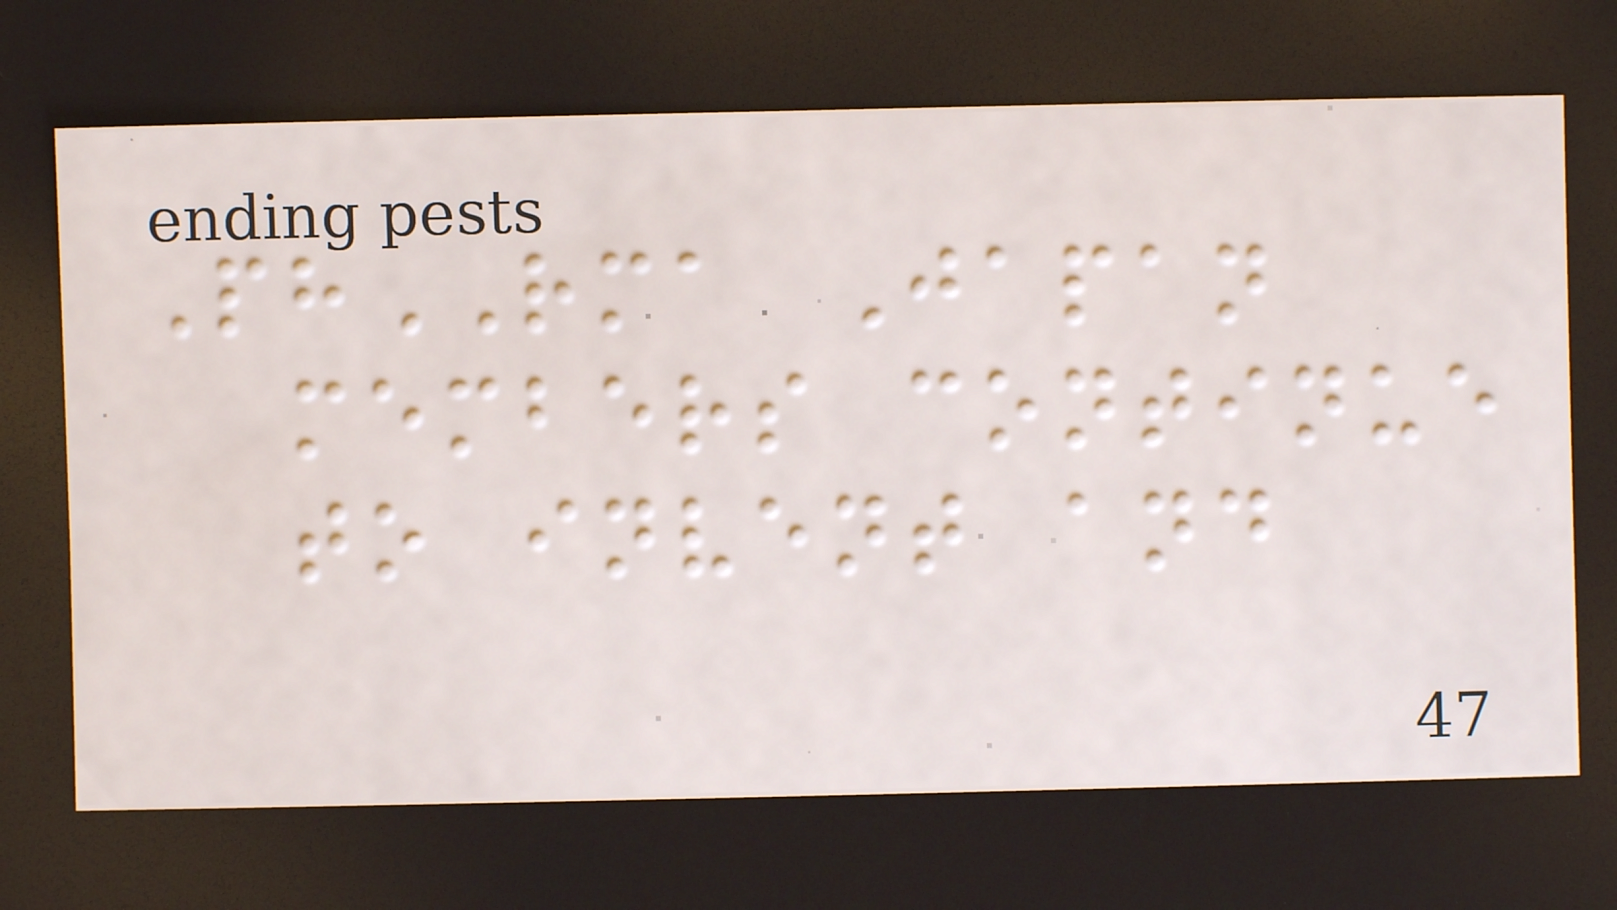PhRMA Japan
members continue
to invent and
